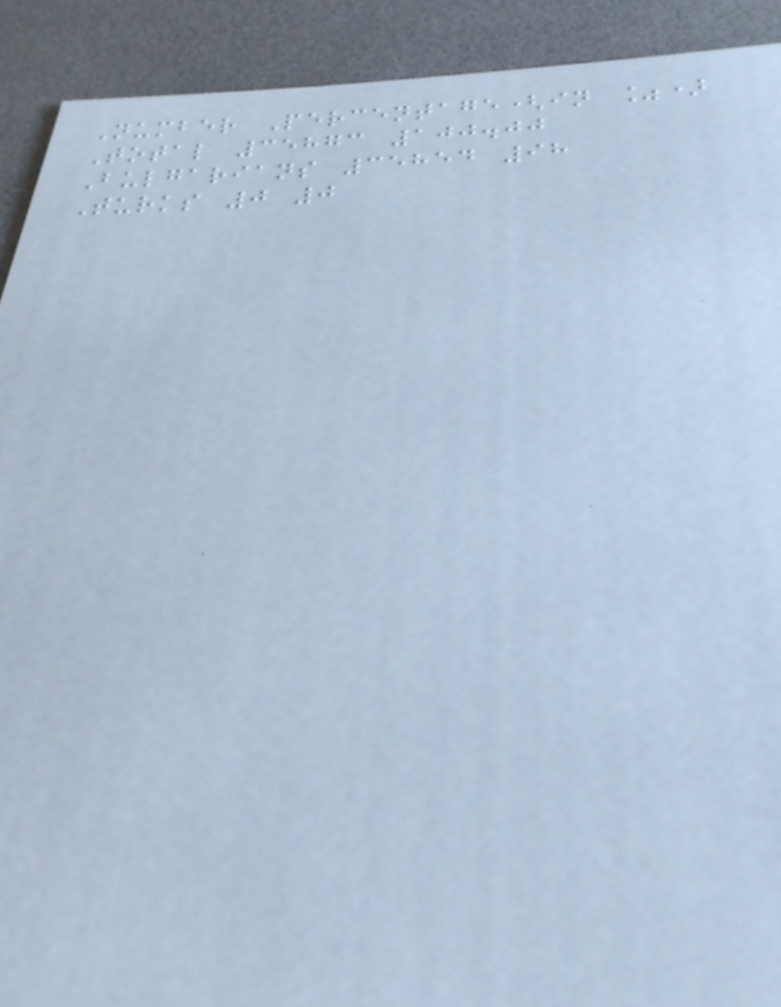Number Percentage(in %)
Total 35873 100.00
Bulgarians 35854 98
Turks 0 0
